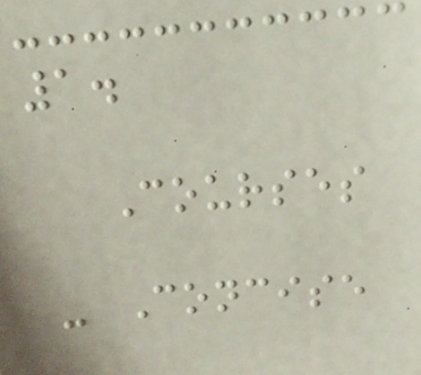1.
Courses
- Concise
